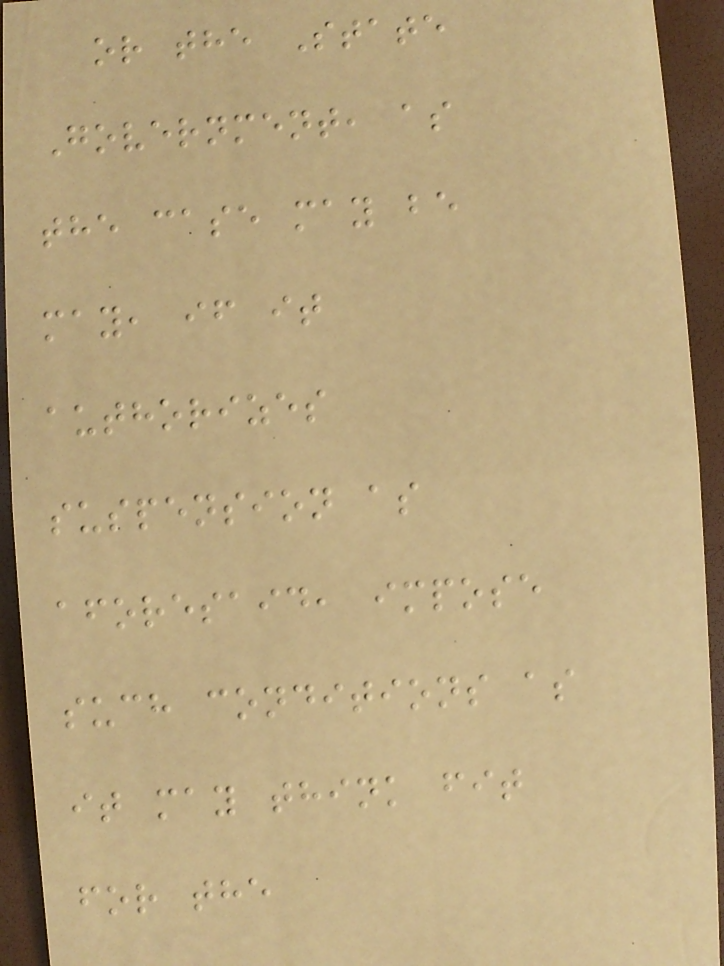or the State
Government, as
the case may be
may, if it
authorizes
suspension as
aforesaid, impose
such conditions as
it may think fit
for the
